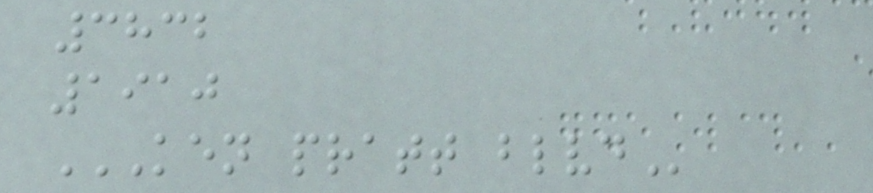3832
1910
KEN PRATT BLVD
